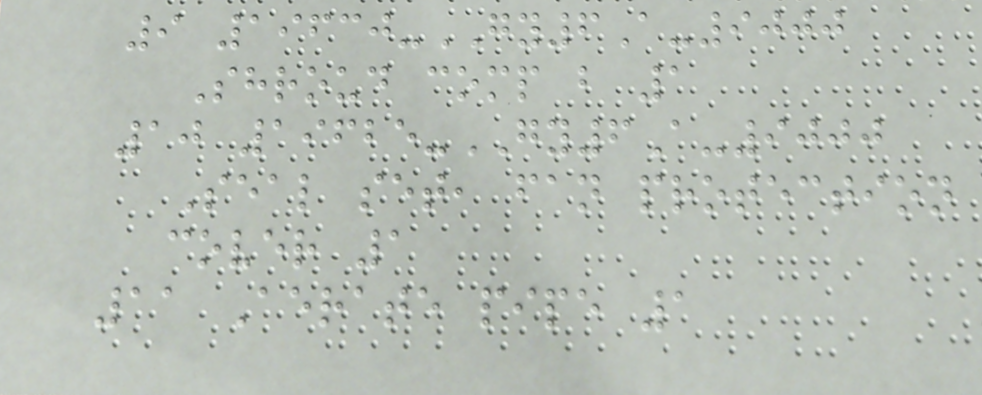9 19630-GY6A-9000
Shroud comp b 1
10 19625-GY6A-9000
Seal set, fan protection
cover 1
11 Aerate pipe 1
